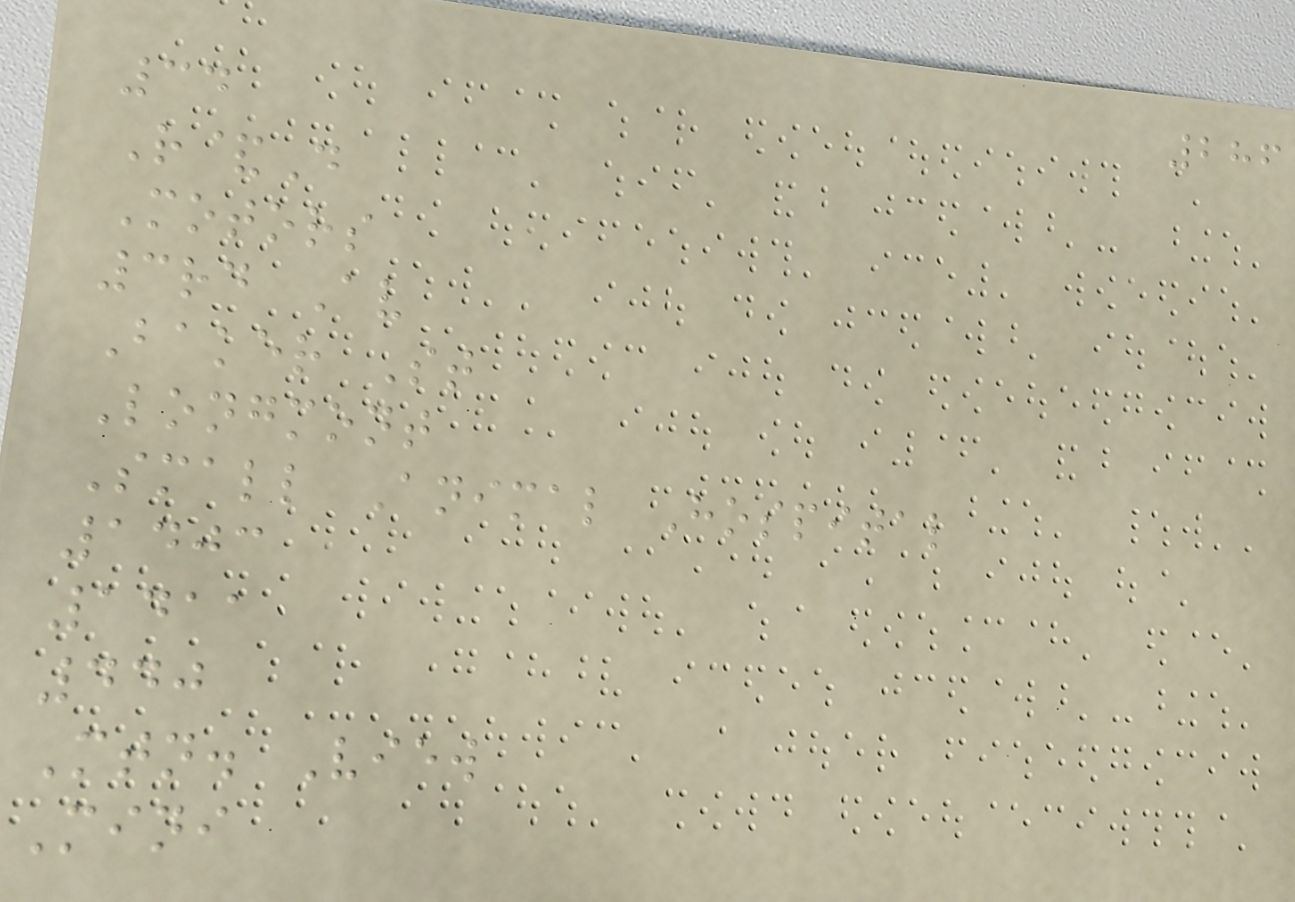286
34
R&D
Motors
3rd Av
Baker St
Longmont
Small Animal Hospital
1403
1411
440
Mtn. View
Mini
